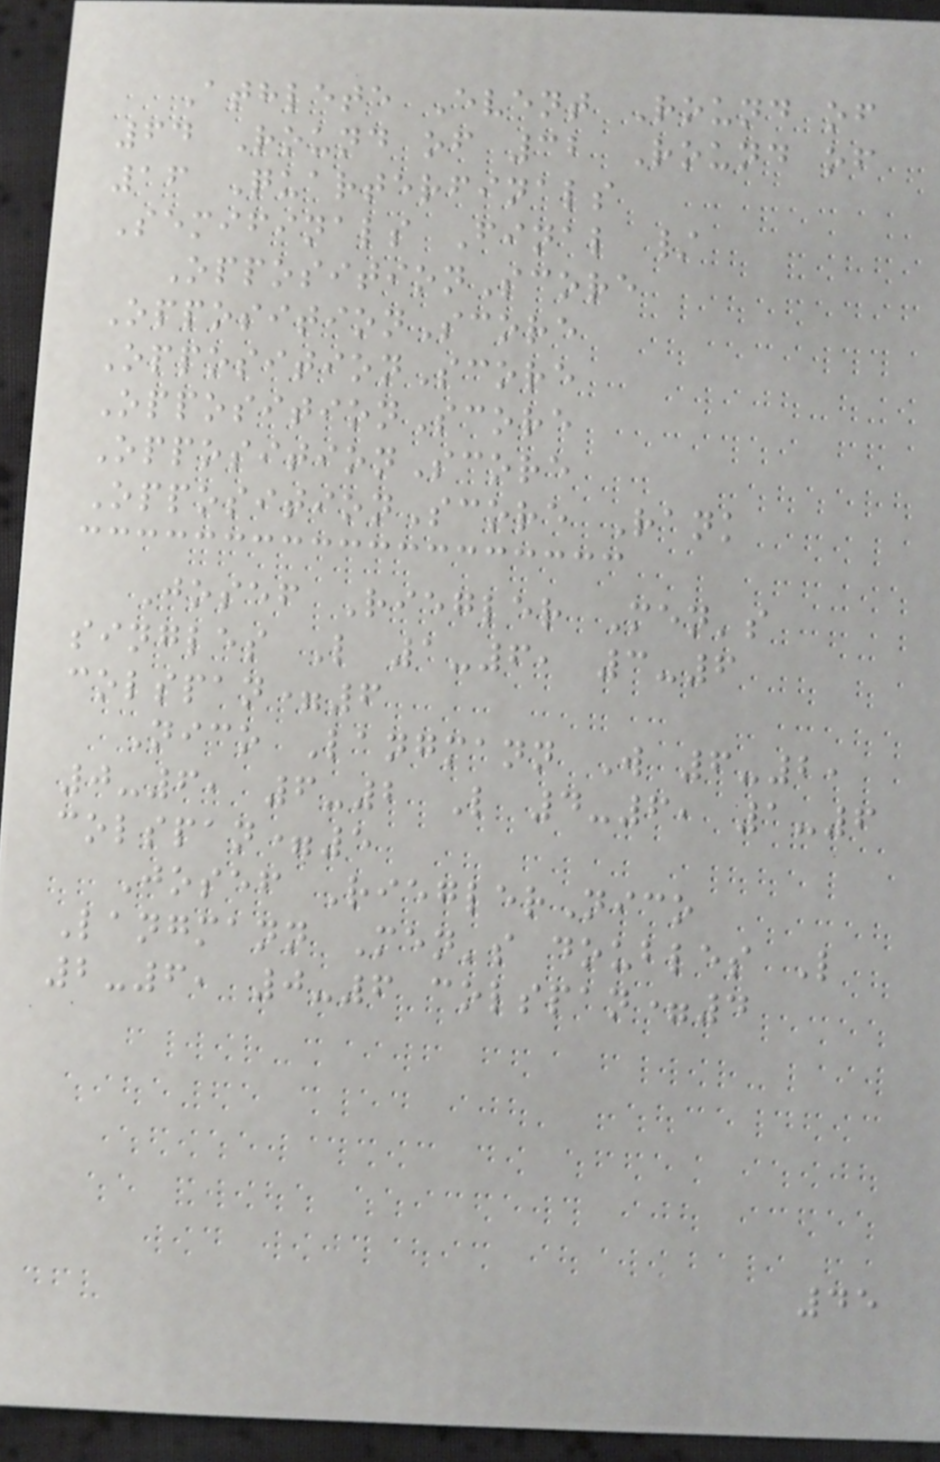Athlete Event Round of
64 Round of 32 Round of
16 Quarterfinals
Semifinals Final /
OppositionScore
OppositionScore
OppositionScore
OppositionScore
OppositionScore
OppositionScore Rank
Josef Riegler Men's
singles L 1-6, 3-6
colspan=6
Nico Langmann W 6-2,
0-6, 6-2 L 4-6, 1-6
colspan=5
Josef RieglerNico
Langmann Men's doubles L
2-6, 0-6 colspan=4
45
